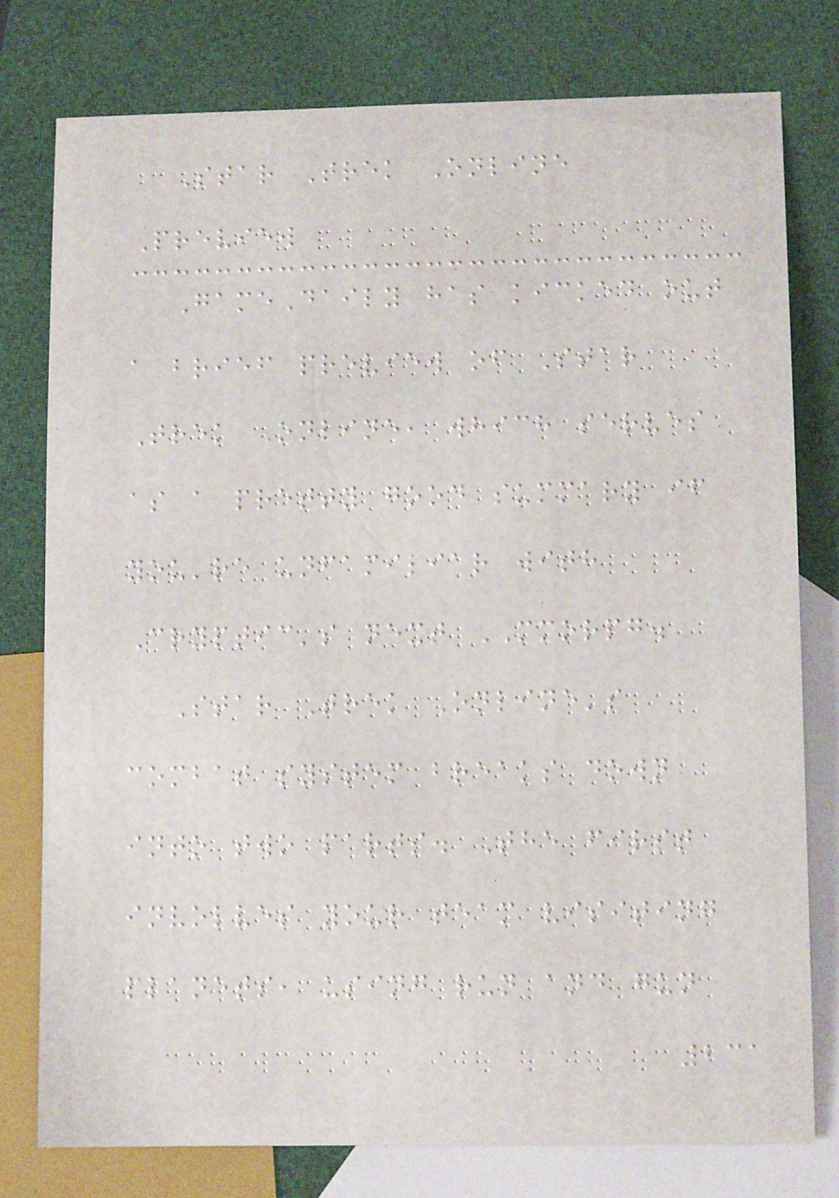Star Trek Online
Preview
GameDaily has kicked out
a brief preview of Star
Trek Online, which serves
as a pretty good summary if
you're unfamiliar with
Cryptic's next MMORPG.
Star Trek Online's
combat system breaks down
into two parts. The first
involves your team visiting
planets, using run and gun
231
